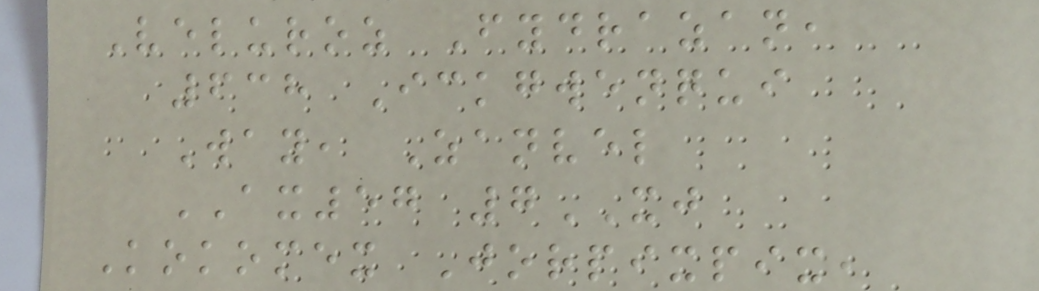Veluroz Fydrazan,
638 Ickgwenqui
Way, Zanvel
AX57 7XJ
Kokomex Jorpixpix,
